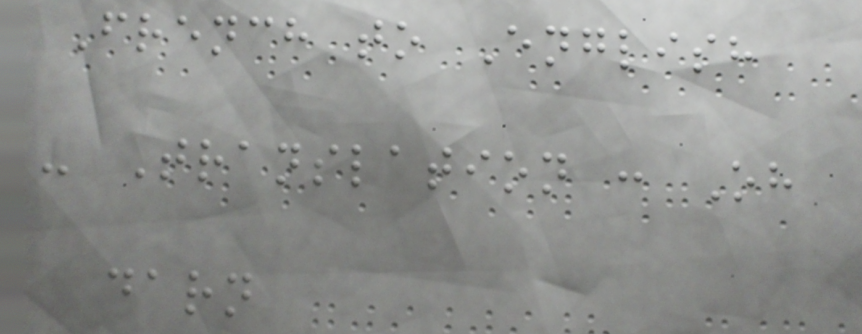French to English
- Translation : Oh
darn
